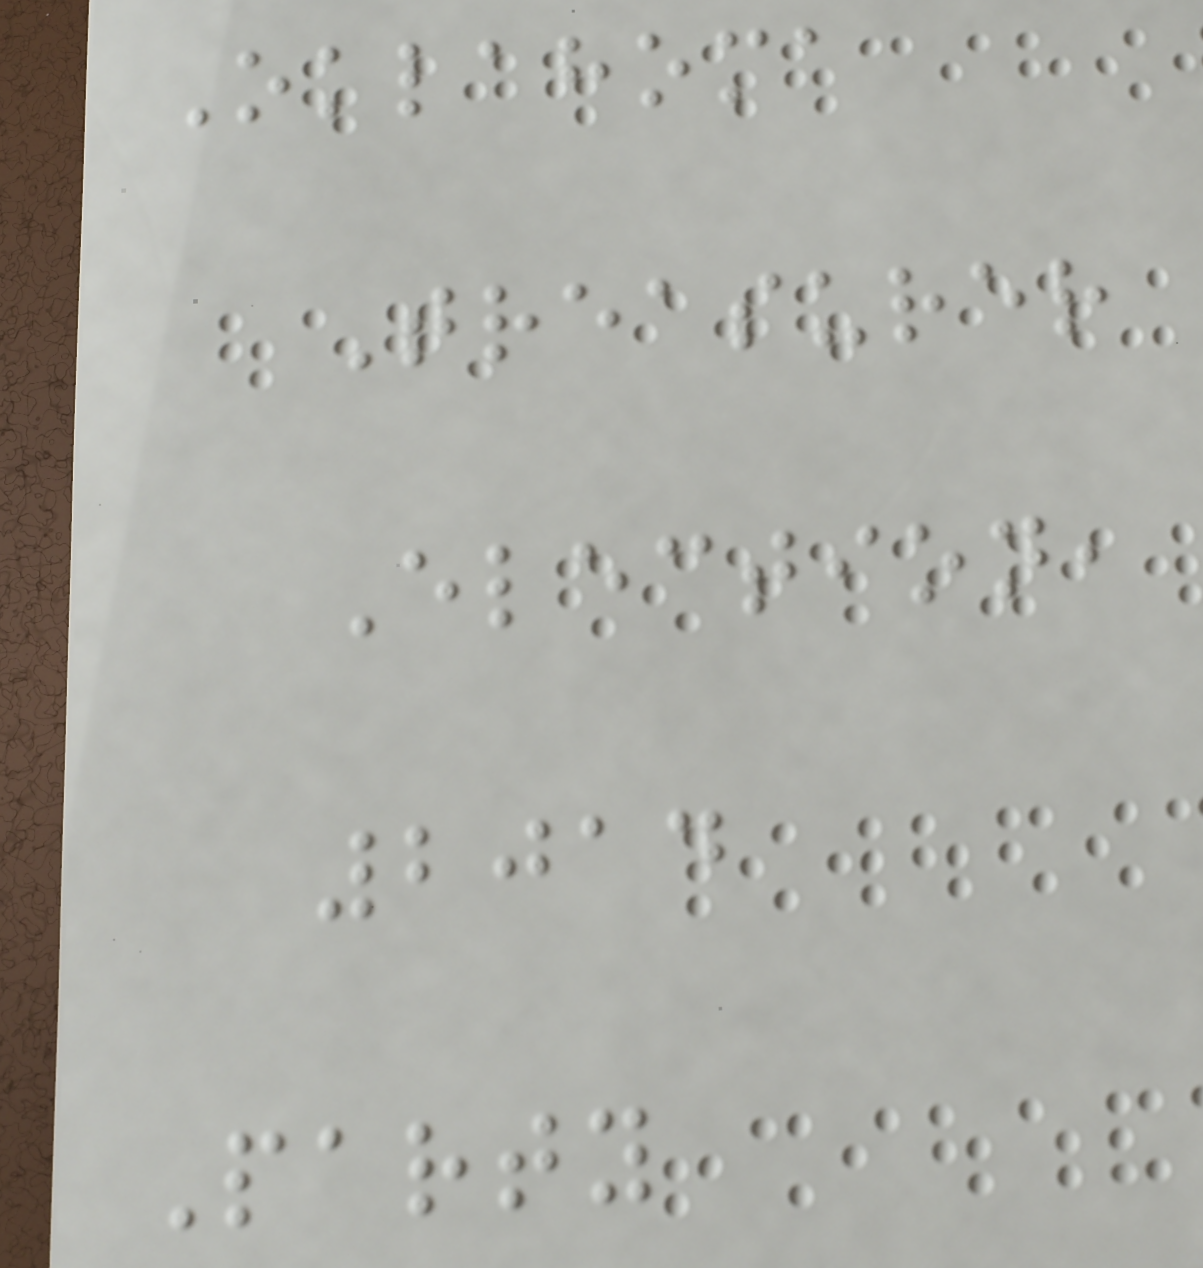Oklahoma
Treasurer
Election,
2014
Party
